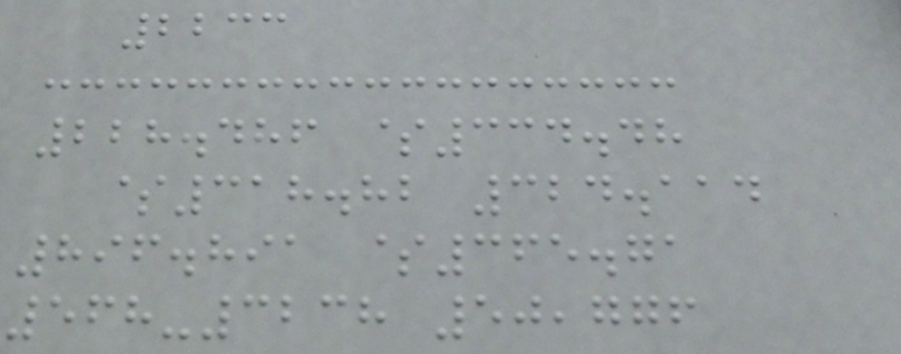2233
228.486 $334.48
$318.82 324.114
896.891 $365.71
568-3238 50,776
